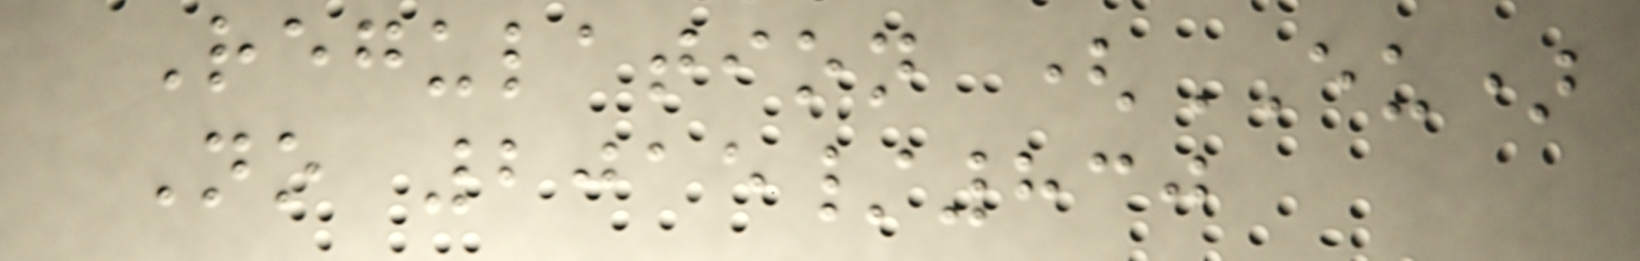Regulation (EU)
No 2015/830
